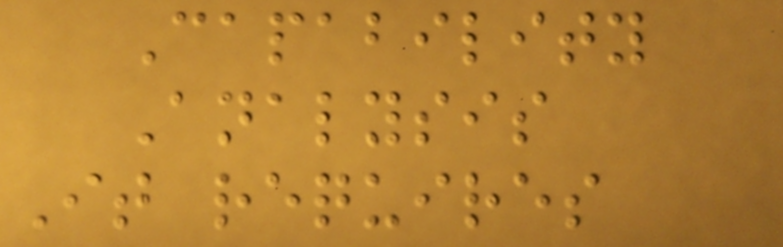Capability
Analysis
It requires
